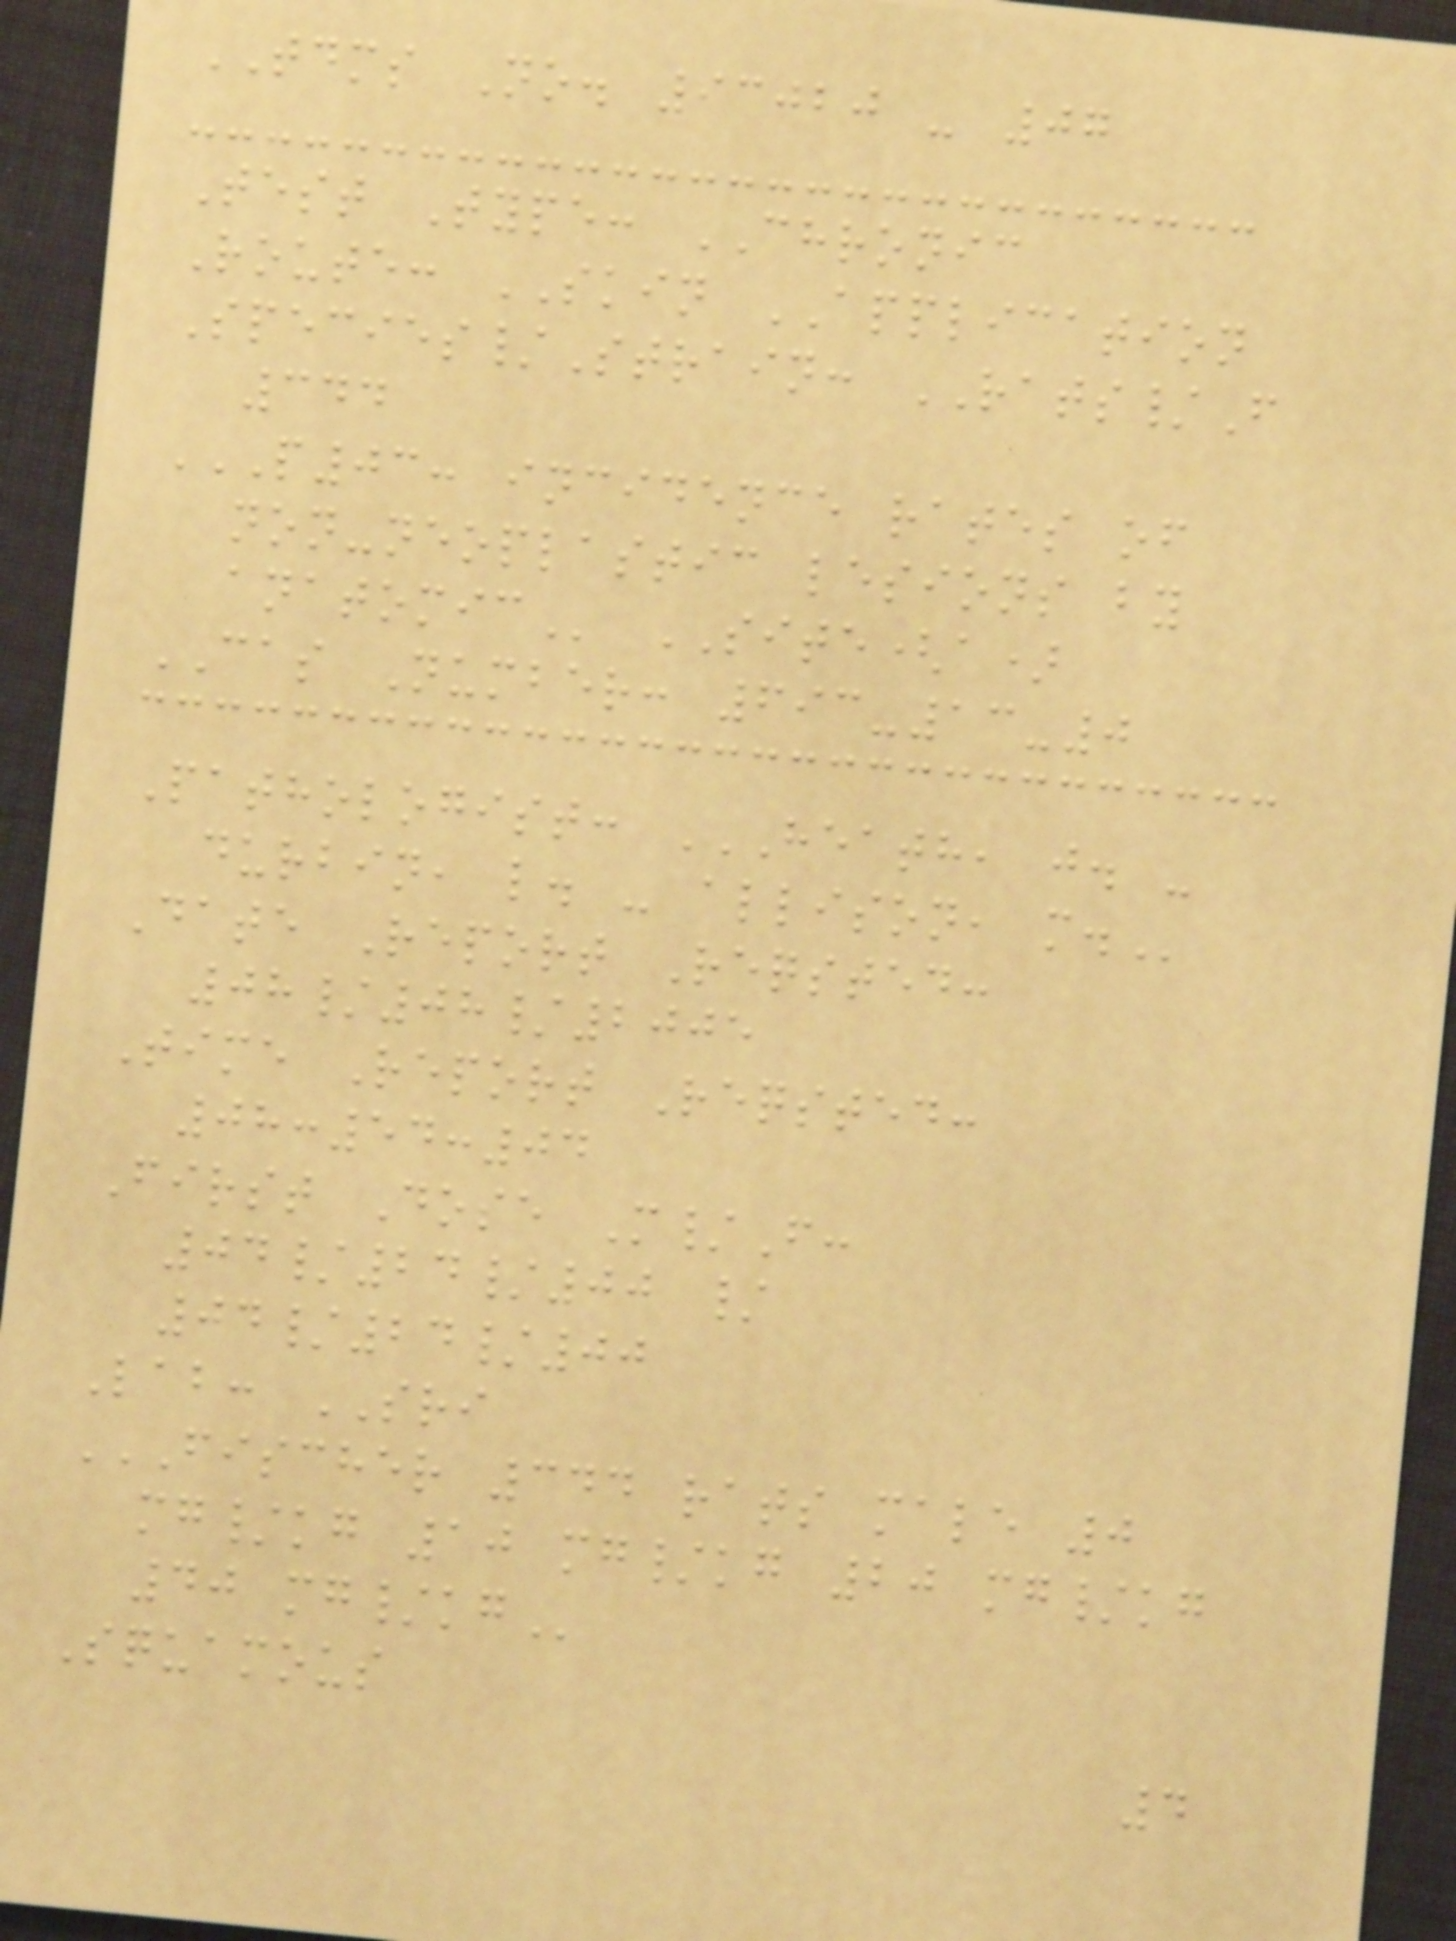TDMS No. 93020 - 07
Test Type: CHRONIC
Route: SKIN APPLICATION
Species/Strain: RATS/F
344
P03: INCIDENCE RATES OF
NON-NEOPLASTIC LESIONS BY
ANATOMIC SITE(a)
CAS Number: 693-13-0
Pathologist: HEATH, J. -
DURBIN, L. - ALLISON, M.
Date Report Reqsted:
08/08/2005
Time Report Reqsted:
08:54:04
First Dose M/F:
04/24/00 /
04/24/00
Lab: SRI
FISCHER 344 RATS MALE 0
MG/KG 10 MG/KG 20 MG/KG
40 MG/KG
Squamous
4
